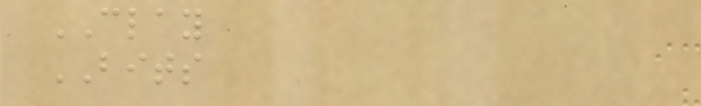CLAY
BITS
